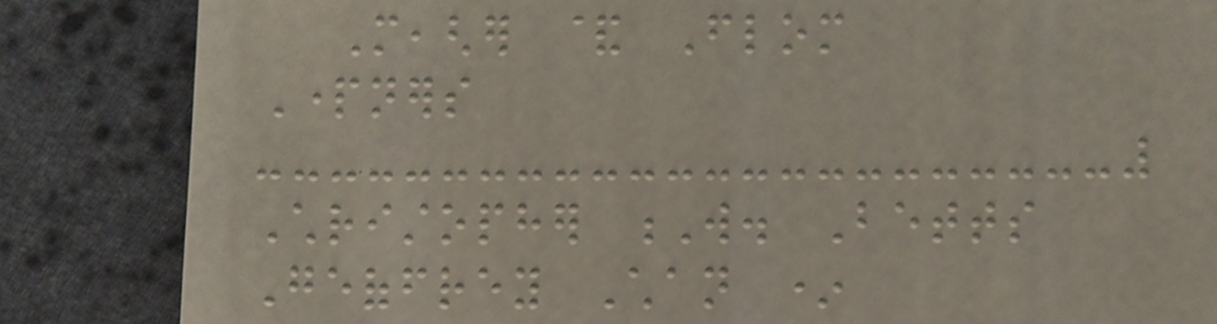Meagher & Flom
Partners
Christopher W. Betts
Geoffrey Chan *
